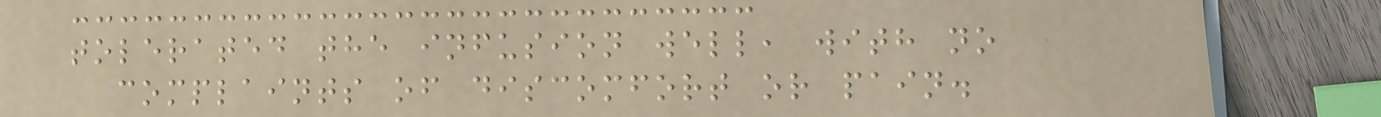tolerated the infusion well, with no
complaints of discomfort or pain.
